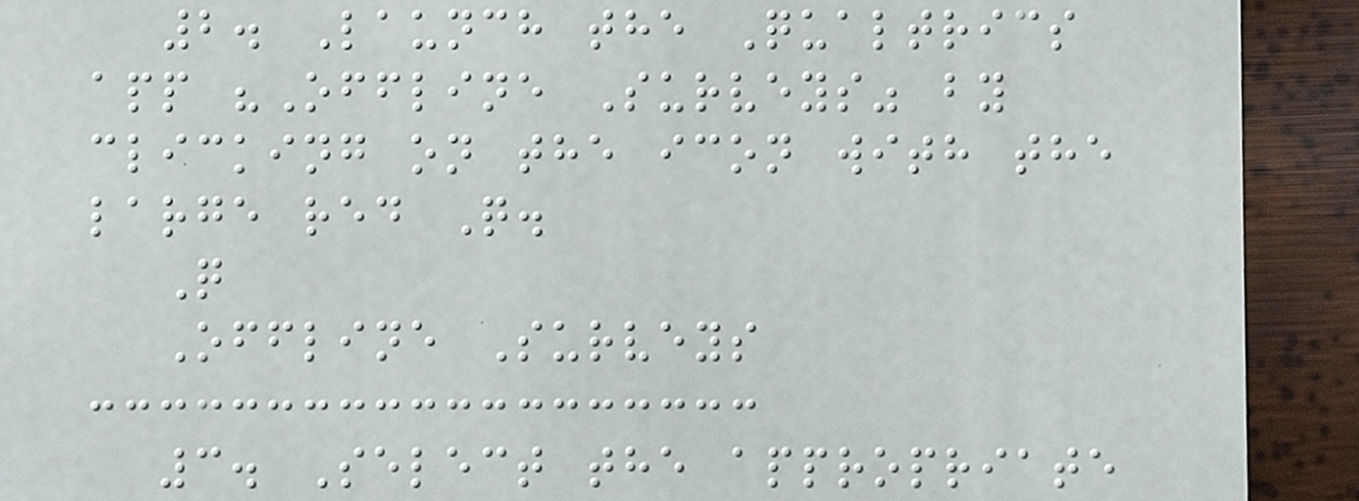2. Launch the Qualtrics
app "Offline Surveys" by
clicking on the icon with the
large red Q.
Q
Offline Surveys
3. Select the appropriate
